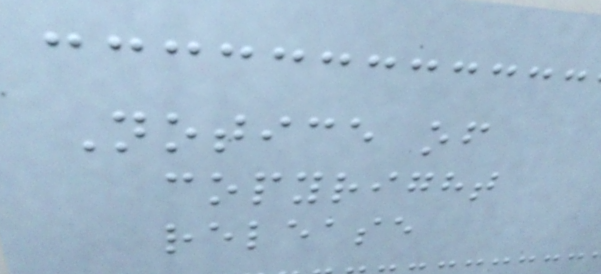Notice of
copyright
release
